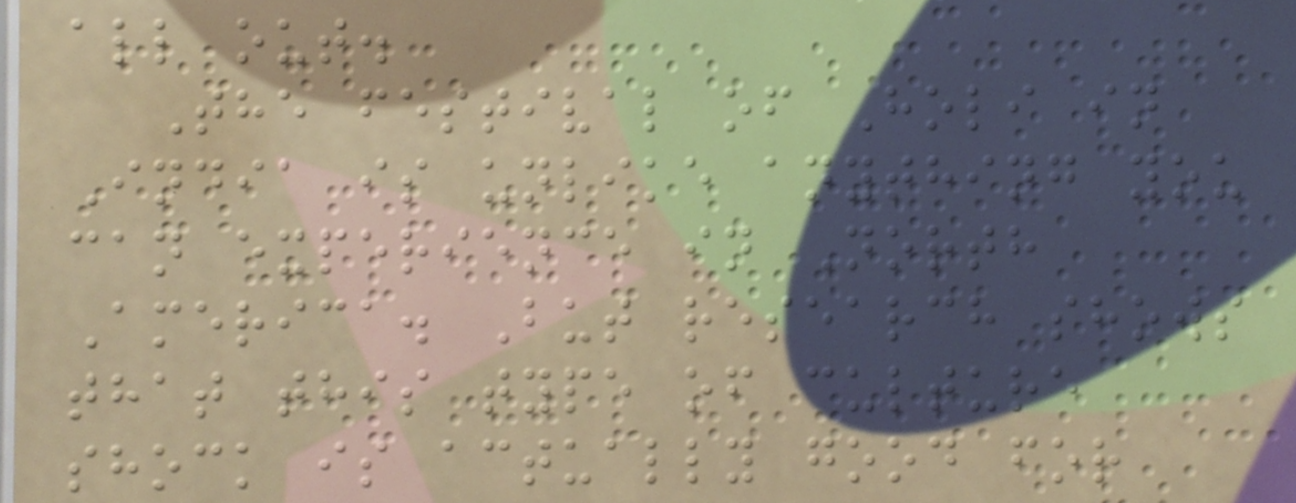all out.
The festival of Holi in
India is unlike anything you
can experience in North
America. But research shows
that this type of culture
shock is actually good for
